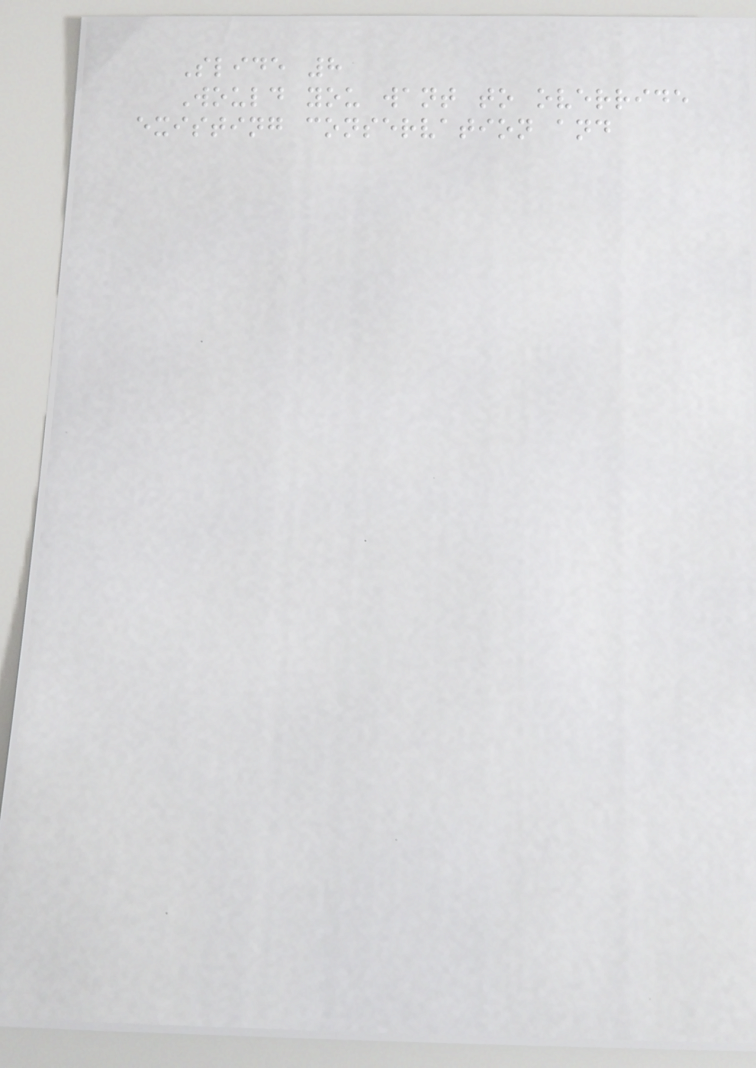Slide 8
Would you want to override
existing conservation and
